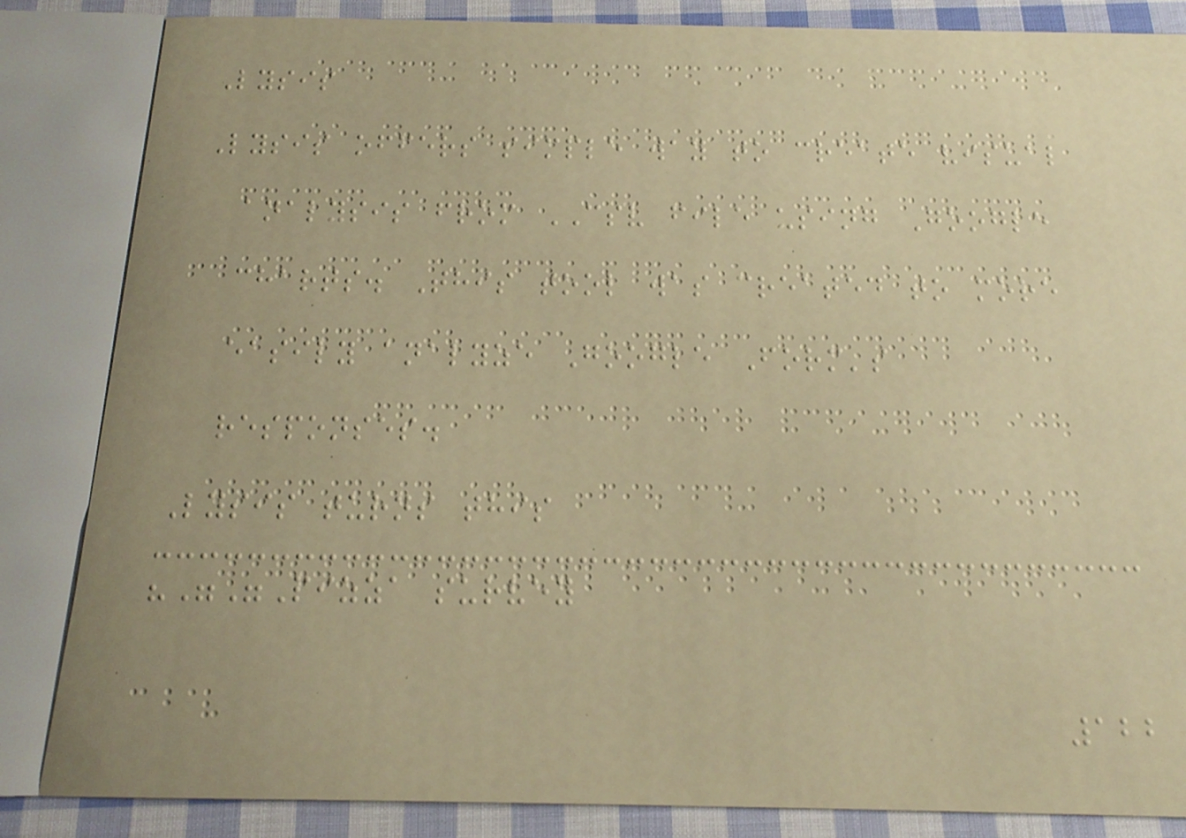Lysis
Lysis offers simple way to create visual
analysis from CSV file using Google
charts. This tool was created to more
easily analyze Google Form's
responses.
Lysis turns this
"""Pizza survey
122
